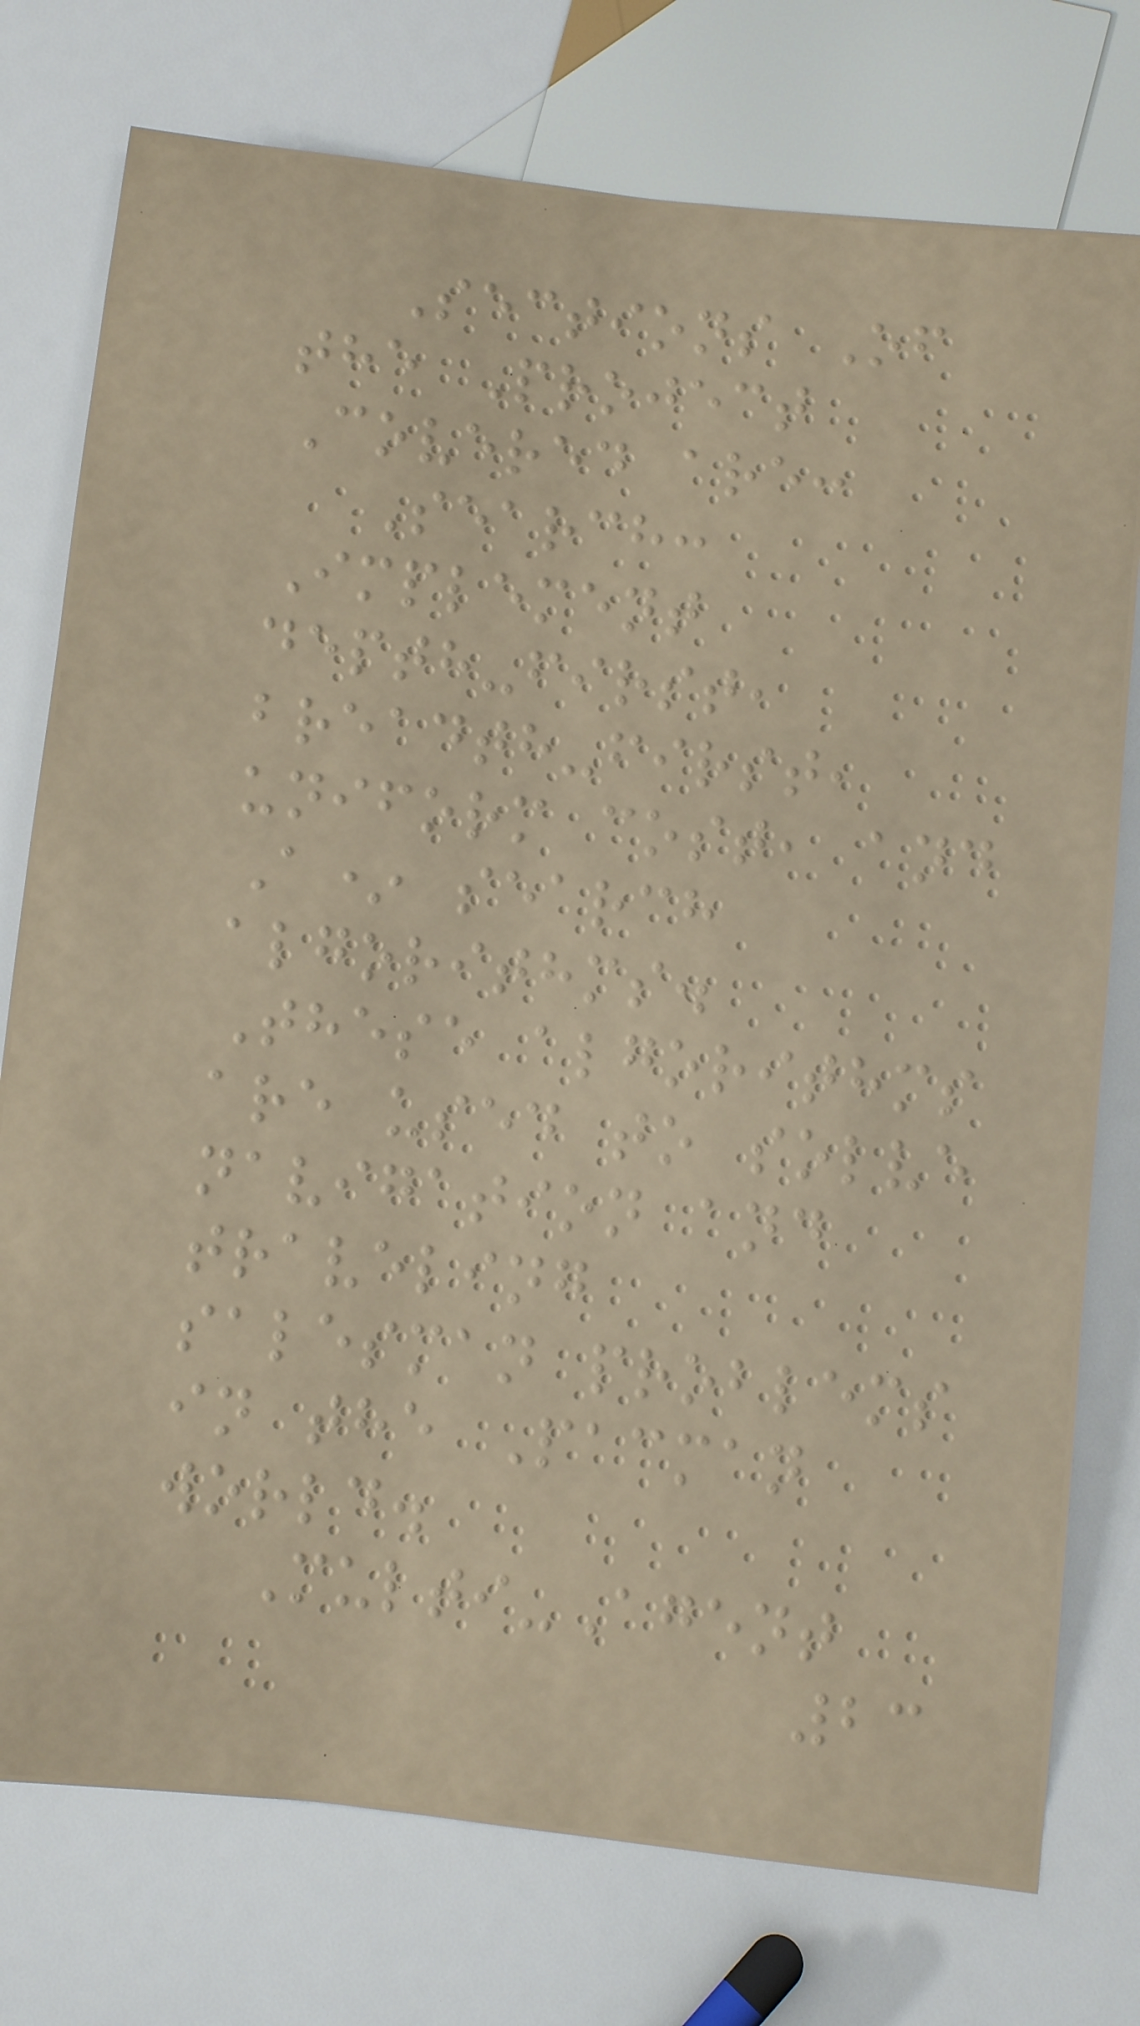Sections Of
the Project
Covered are:
Search:
Implement
depth-first,
breadth-first,
uniform cost, and
A* search
algorithms.
These algorithms
are used to solve
navigation and
traveling
salesman problems
in the Pacman
world.
Multi-Agent
23
